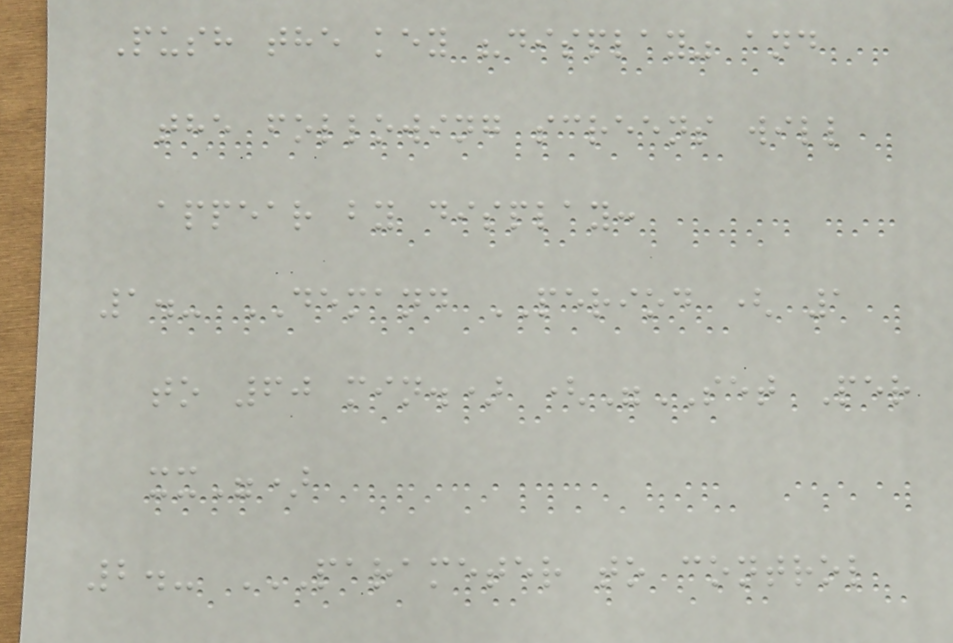Push the key "display" and
the following screens will
appear by display:
1.- DEMAND PERIOD ( 1
to 60 min.) ("SET Per
xx")
2.- PARAMETER TO CONTROL
